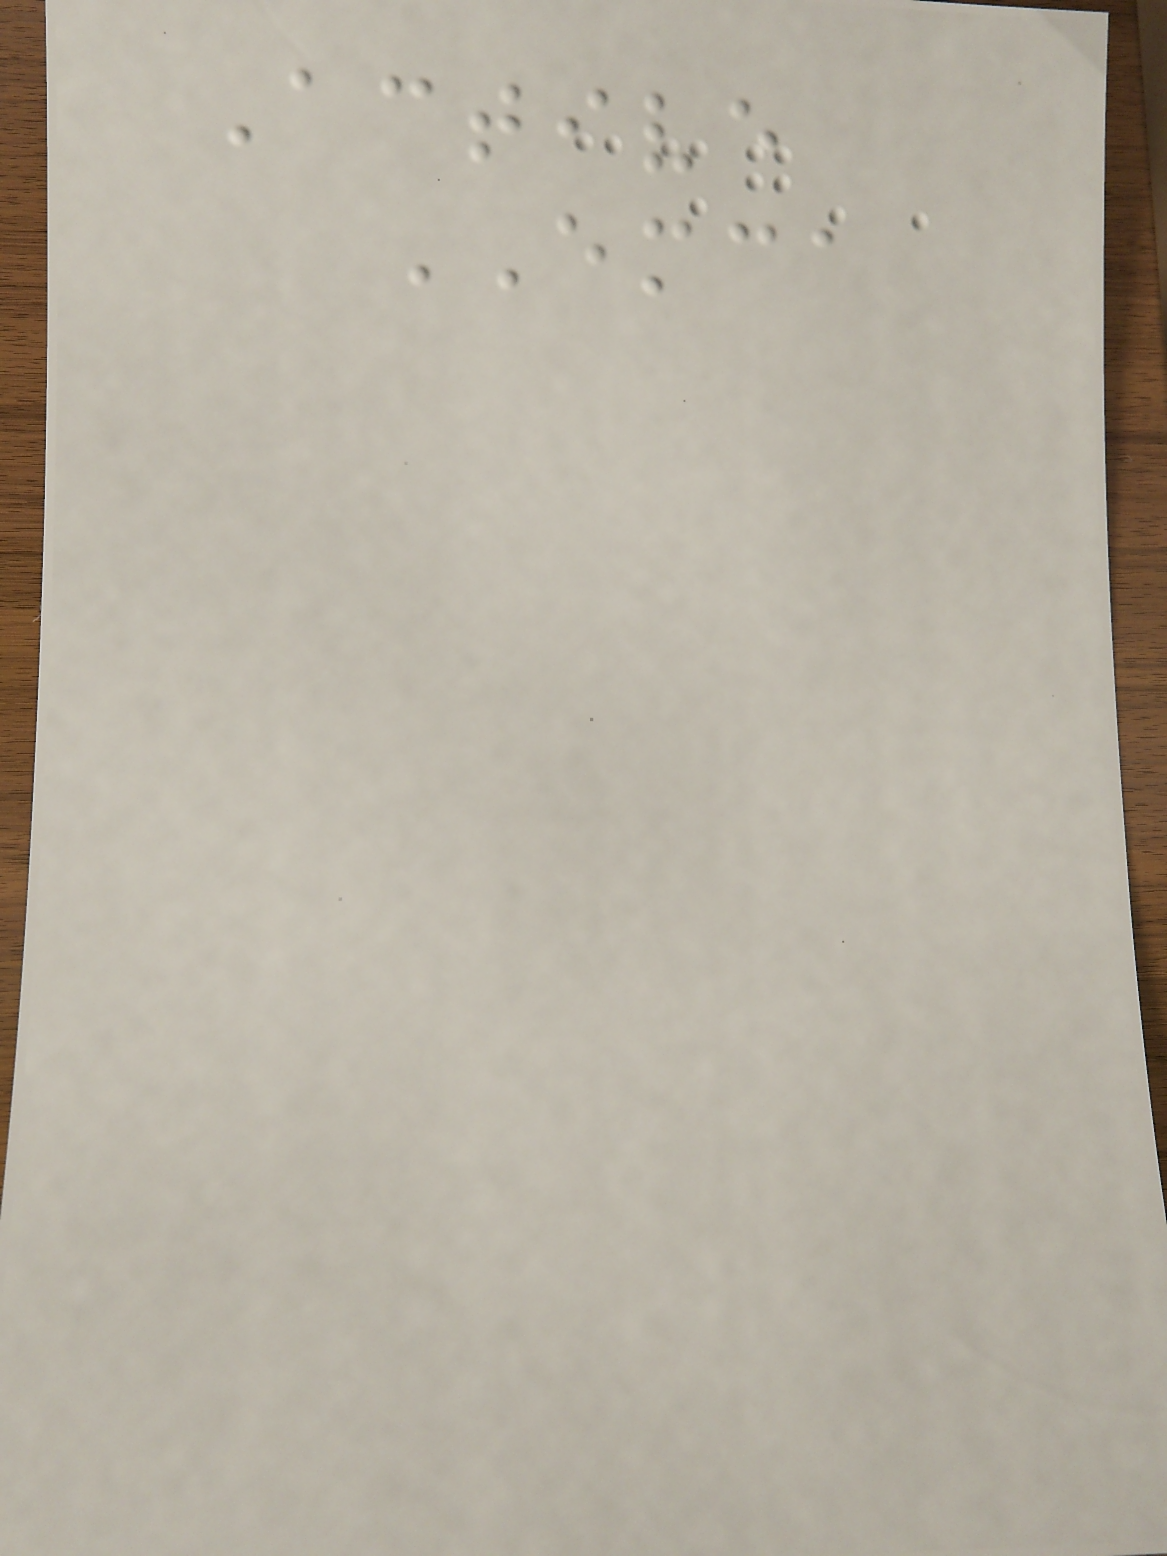Active
EMCA
